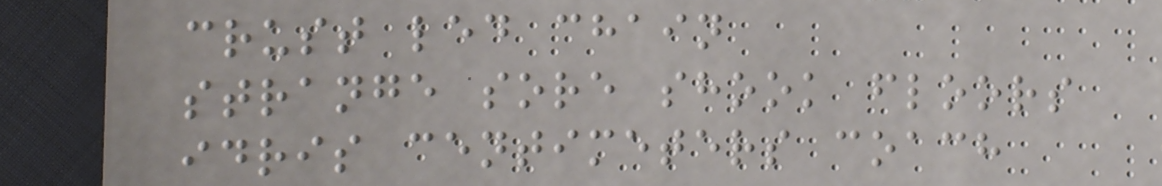crust led chain
strange sore shook floors
idris centimeters coach
